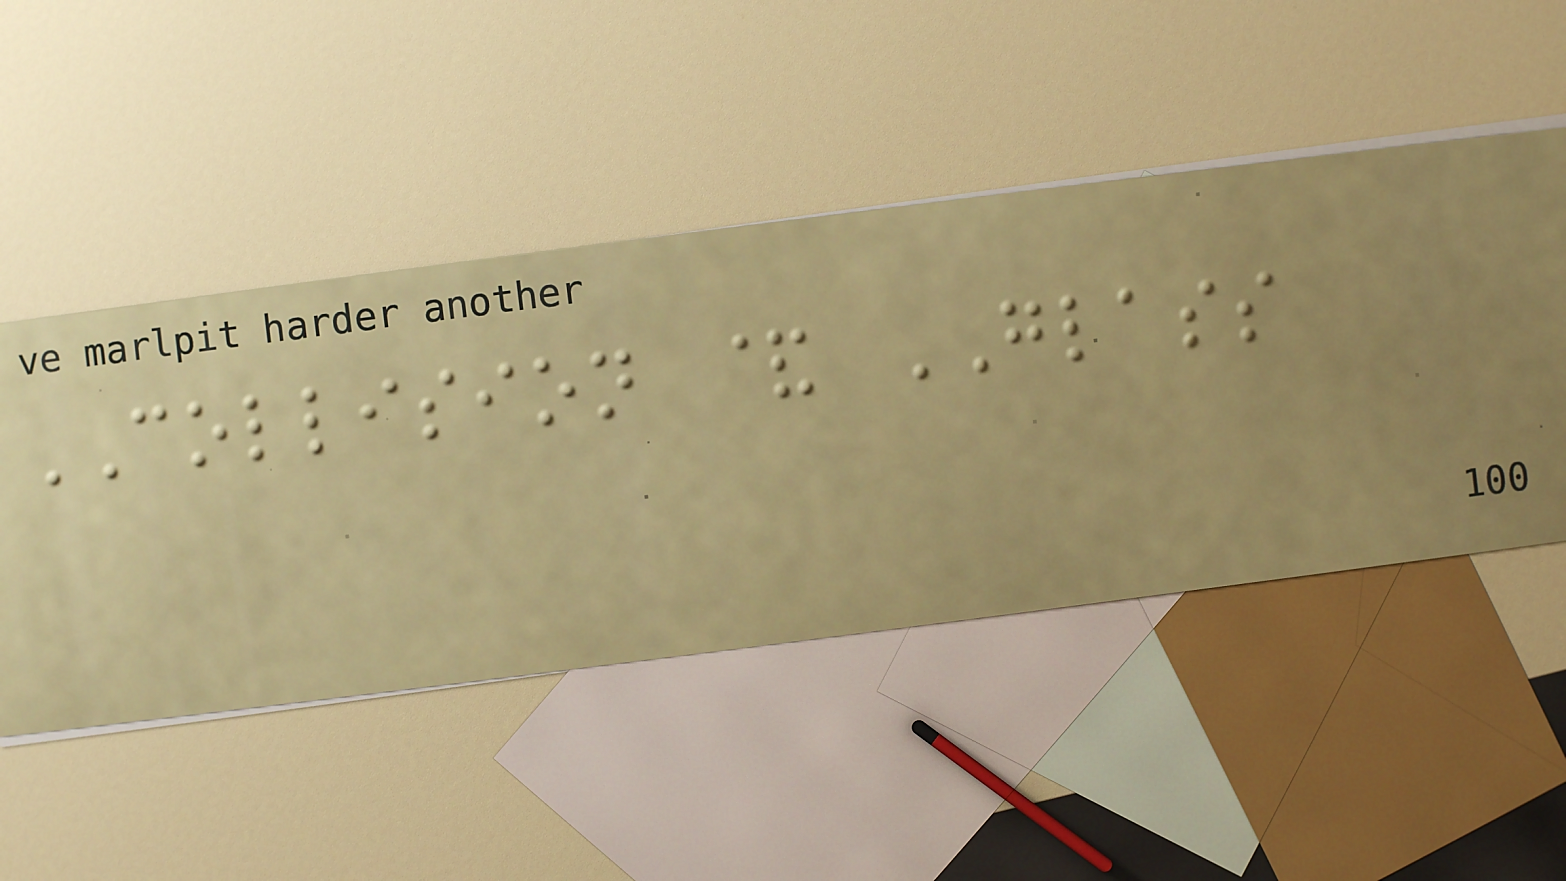COLLISION & GLASS
